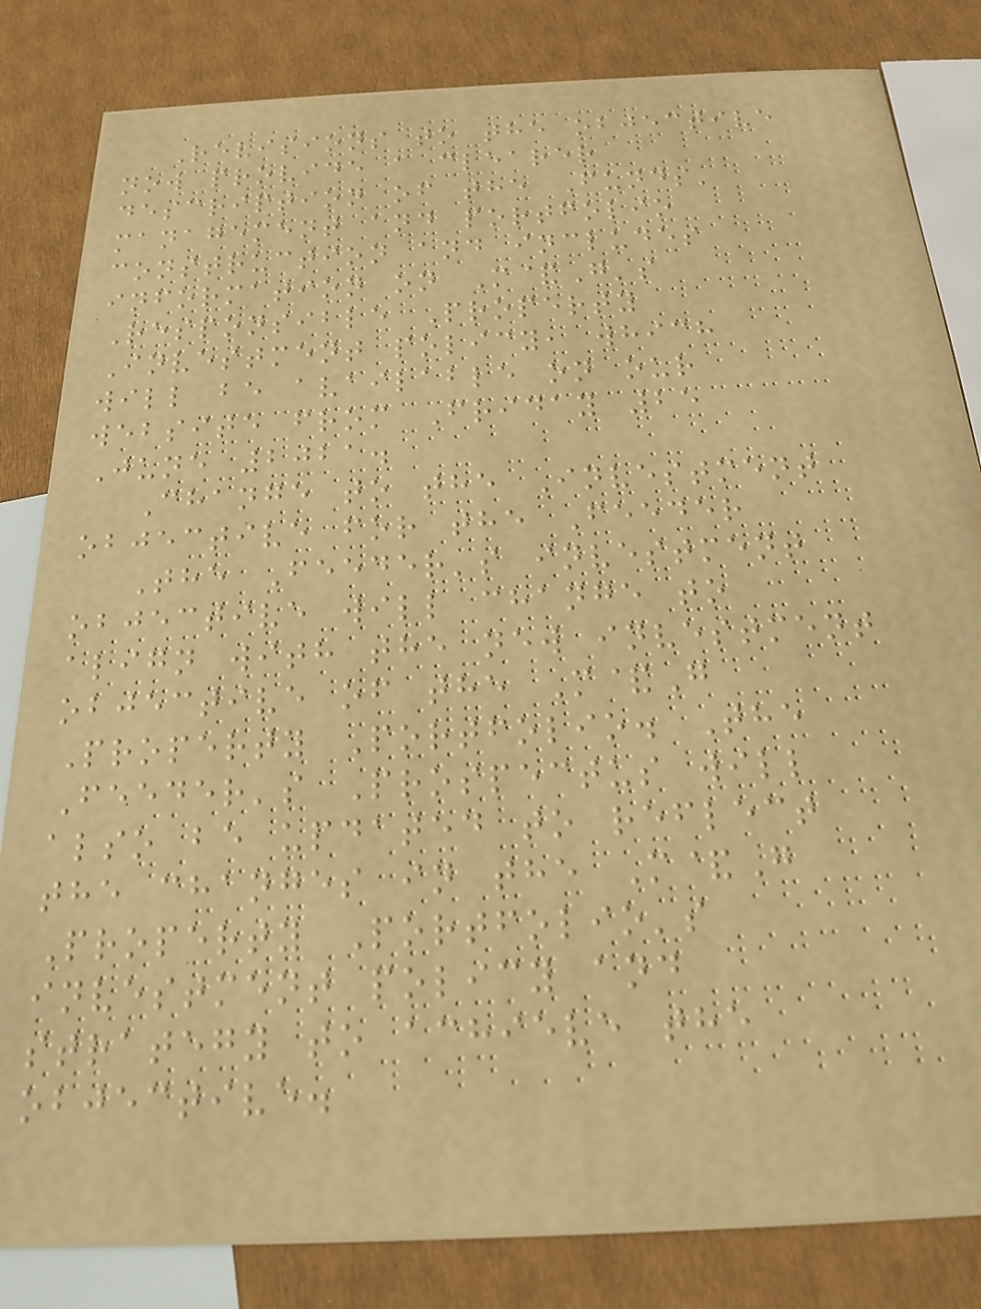Revisions to the objective
now provide a clearer
description of the Funds'
management and portfolio
construction and includes
information on M&G's
Responsible Property
Investment policy, which
will be available on our
website from Friday 25
June 2021.
Change to the Investment
objective for the Feeder
The Feeder's investment
objective will change to
align with the new investment
objective of the M&G
Property Portfolio. The
Feeder's Prospectus will
also be updated to reflect
the changes in the M&G
Property Portfolio's
investment policy and
strategy to achieve the
objective.
